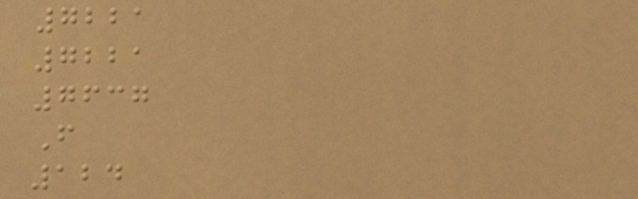7221
7221
7637
F
124
